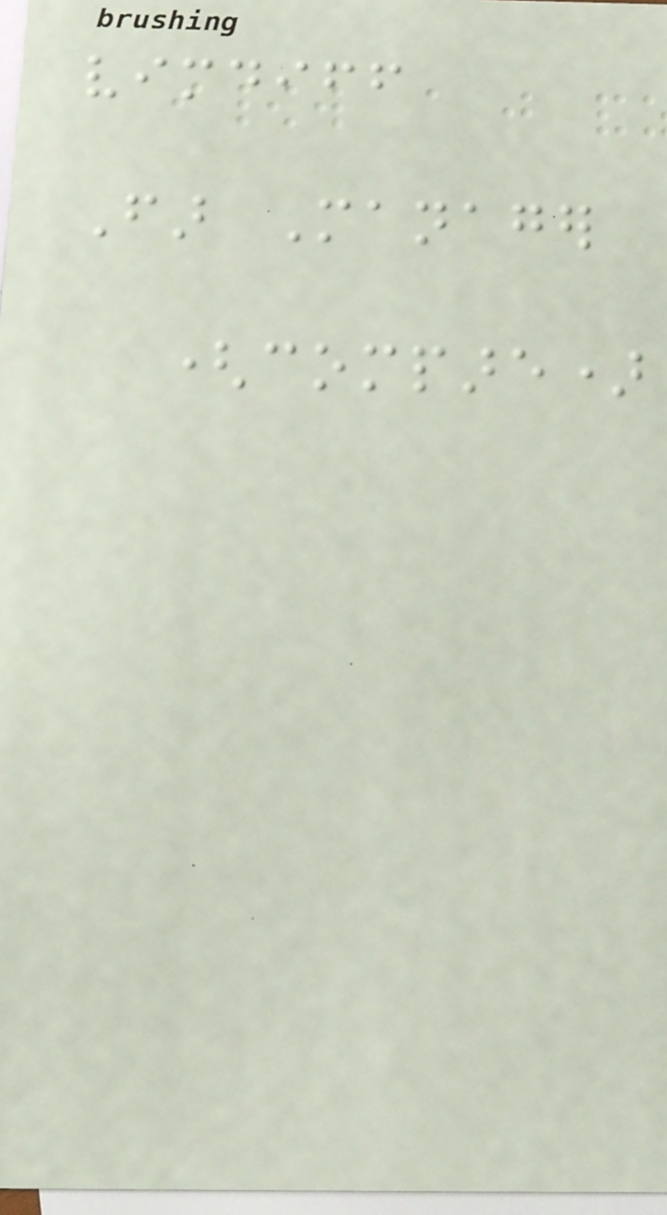vimdiff
Far Manager
(compare)
